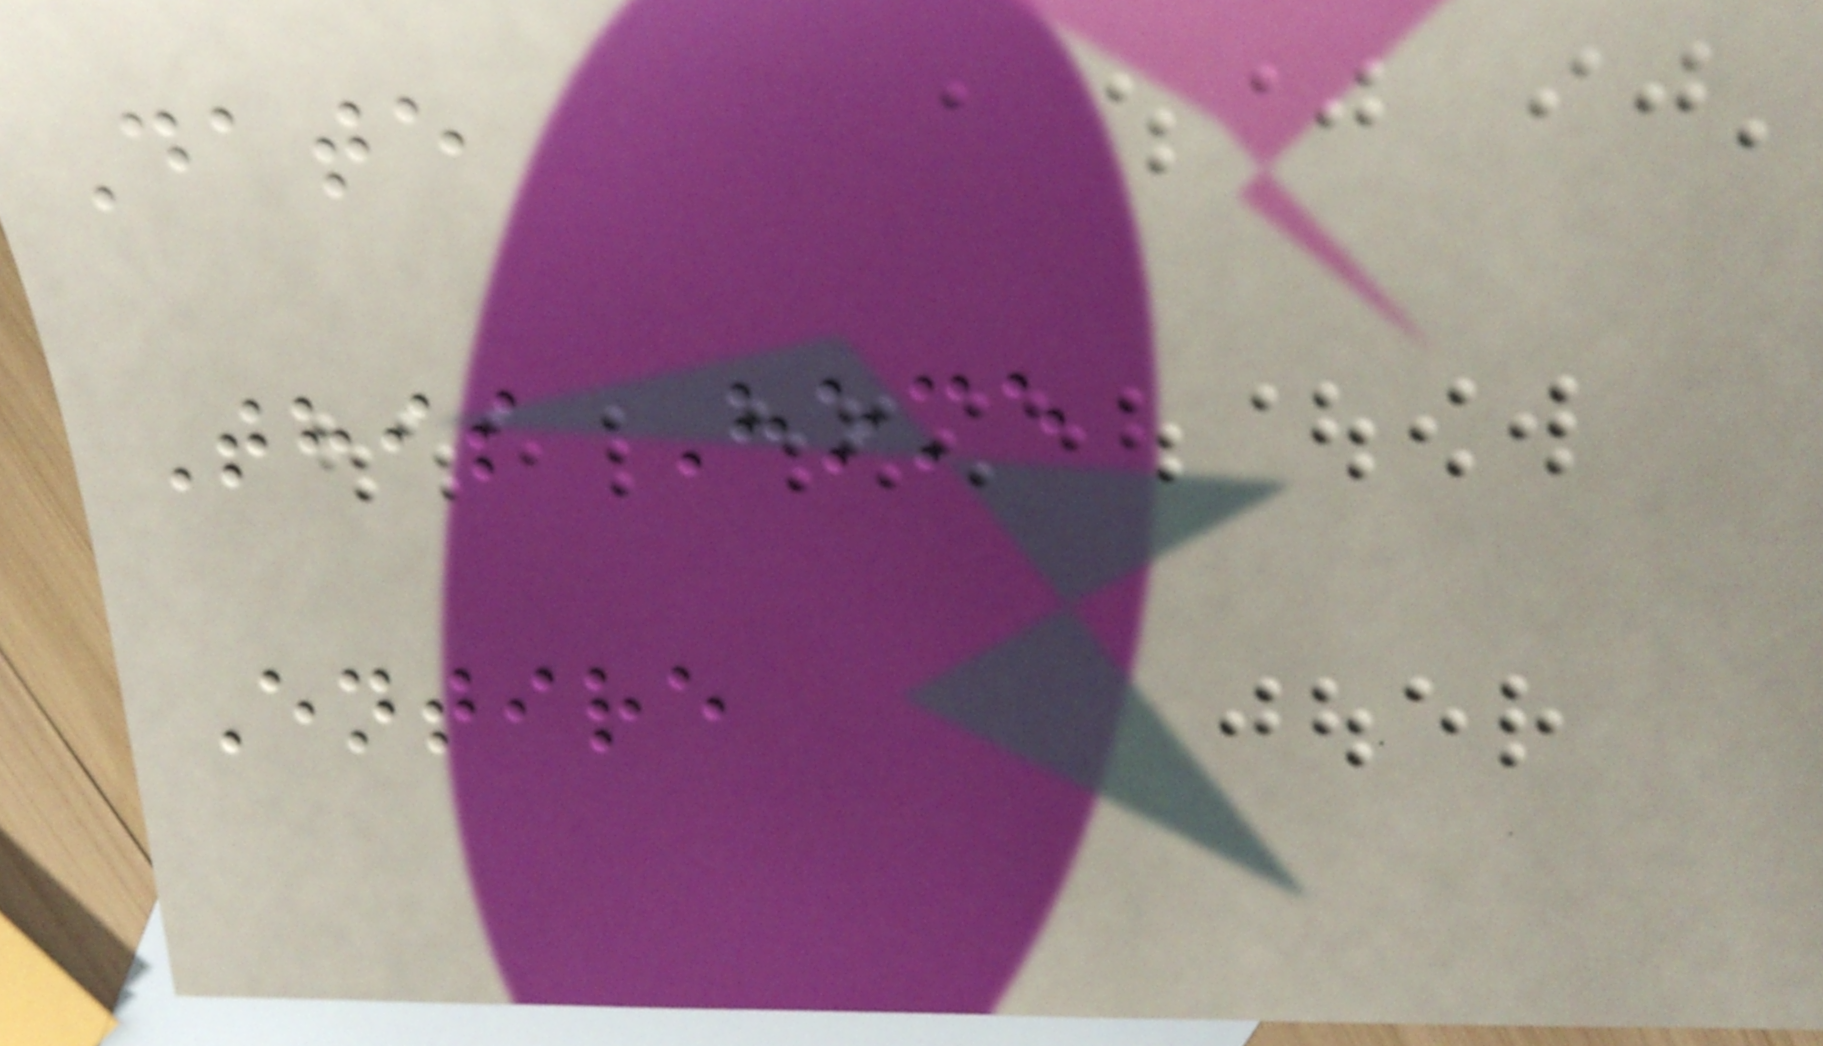Date
This Home
Entire
